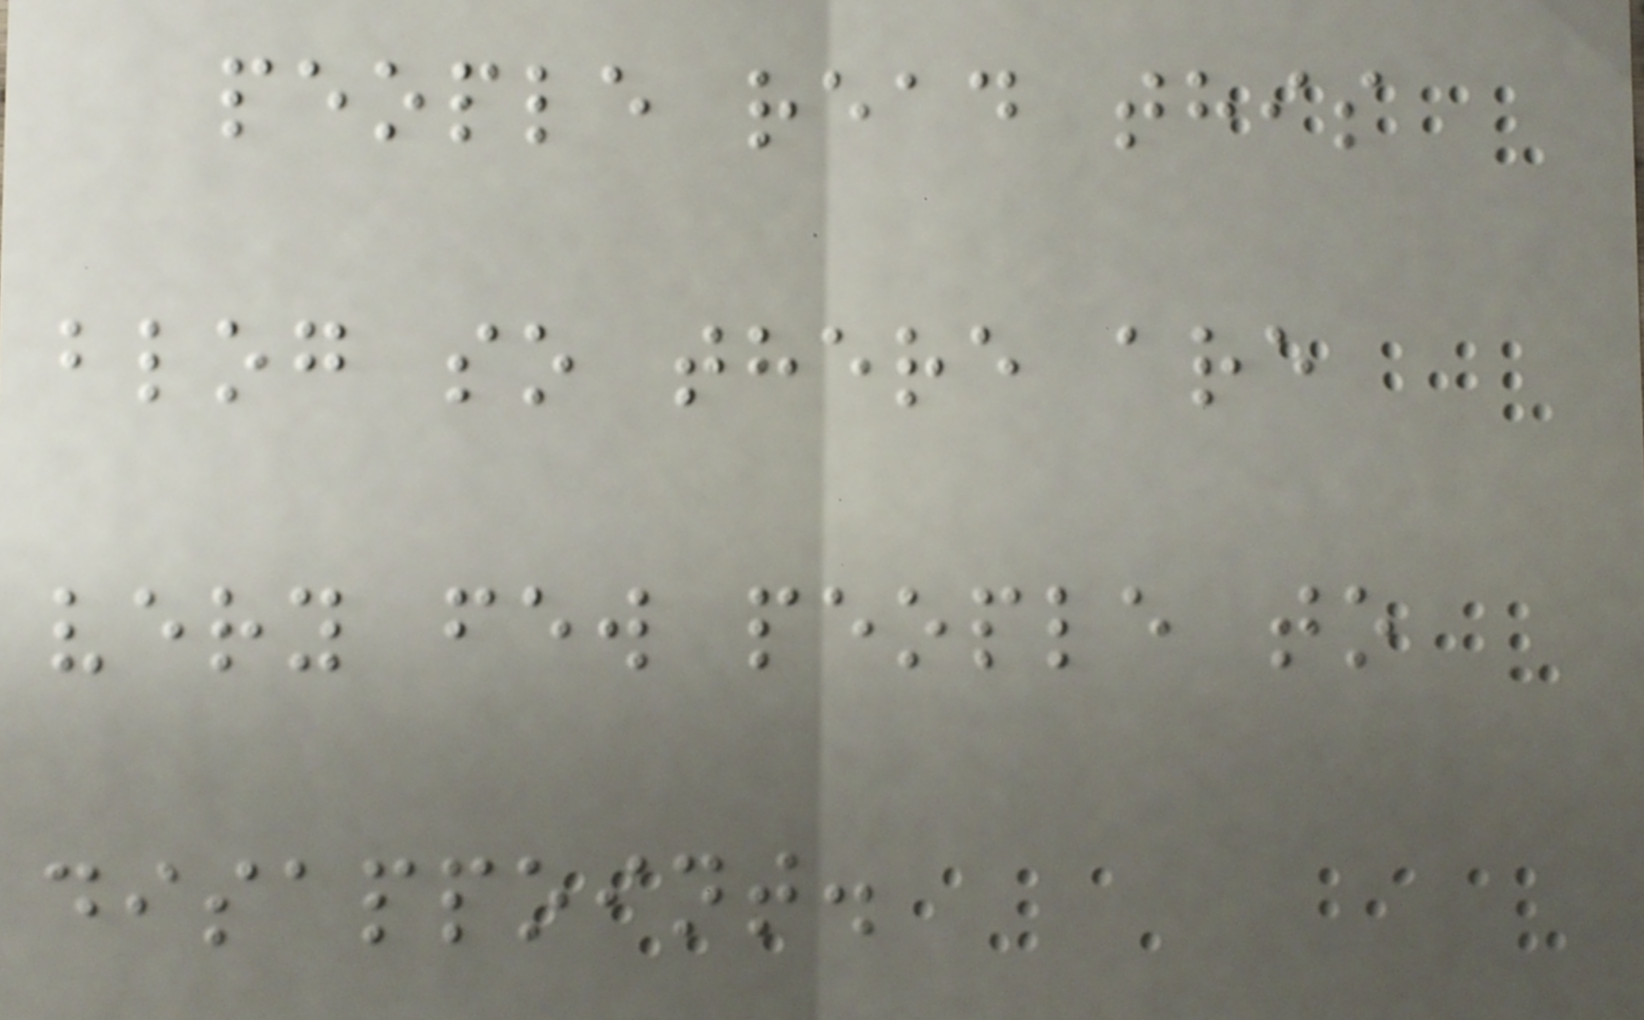people read this
blog so there are
very few people to
disappoint.
